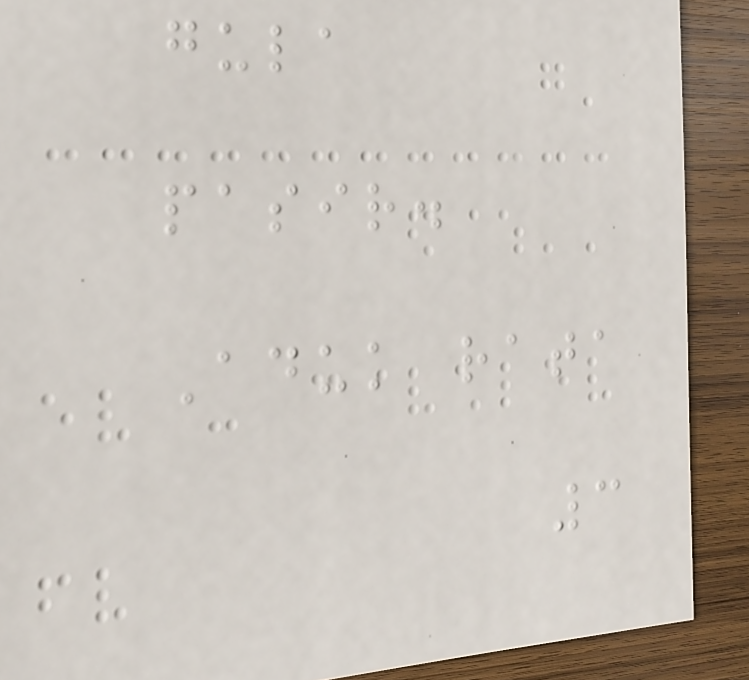gula
pasir.
Aduk rata
3
